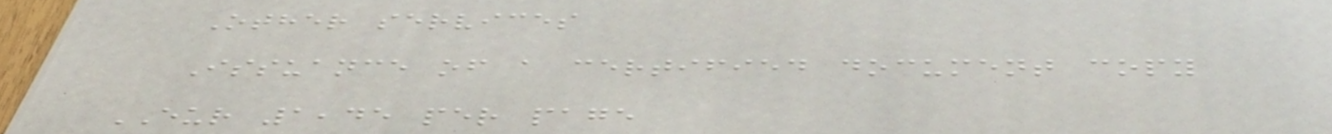Other services
Issuance of a certified document copy
EUR 1,45 per page
